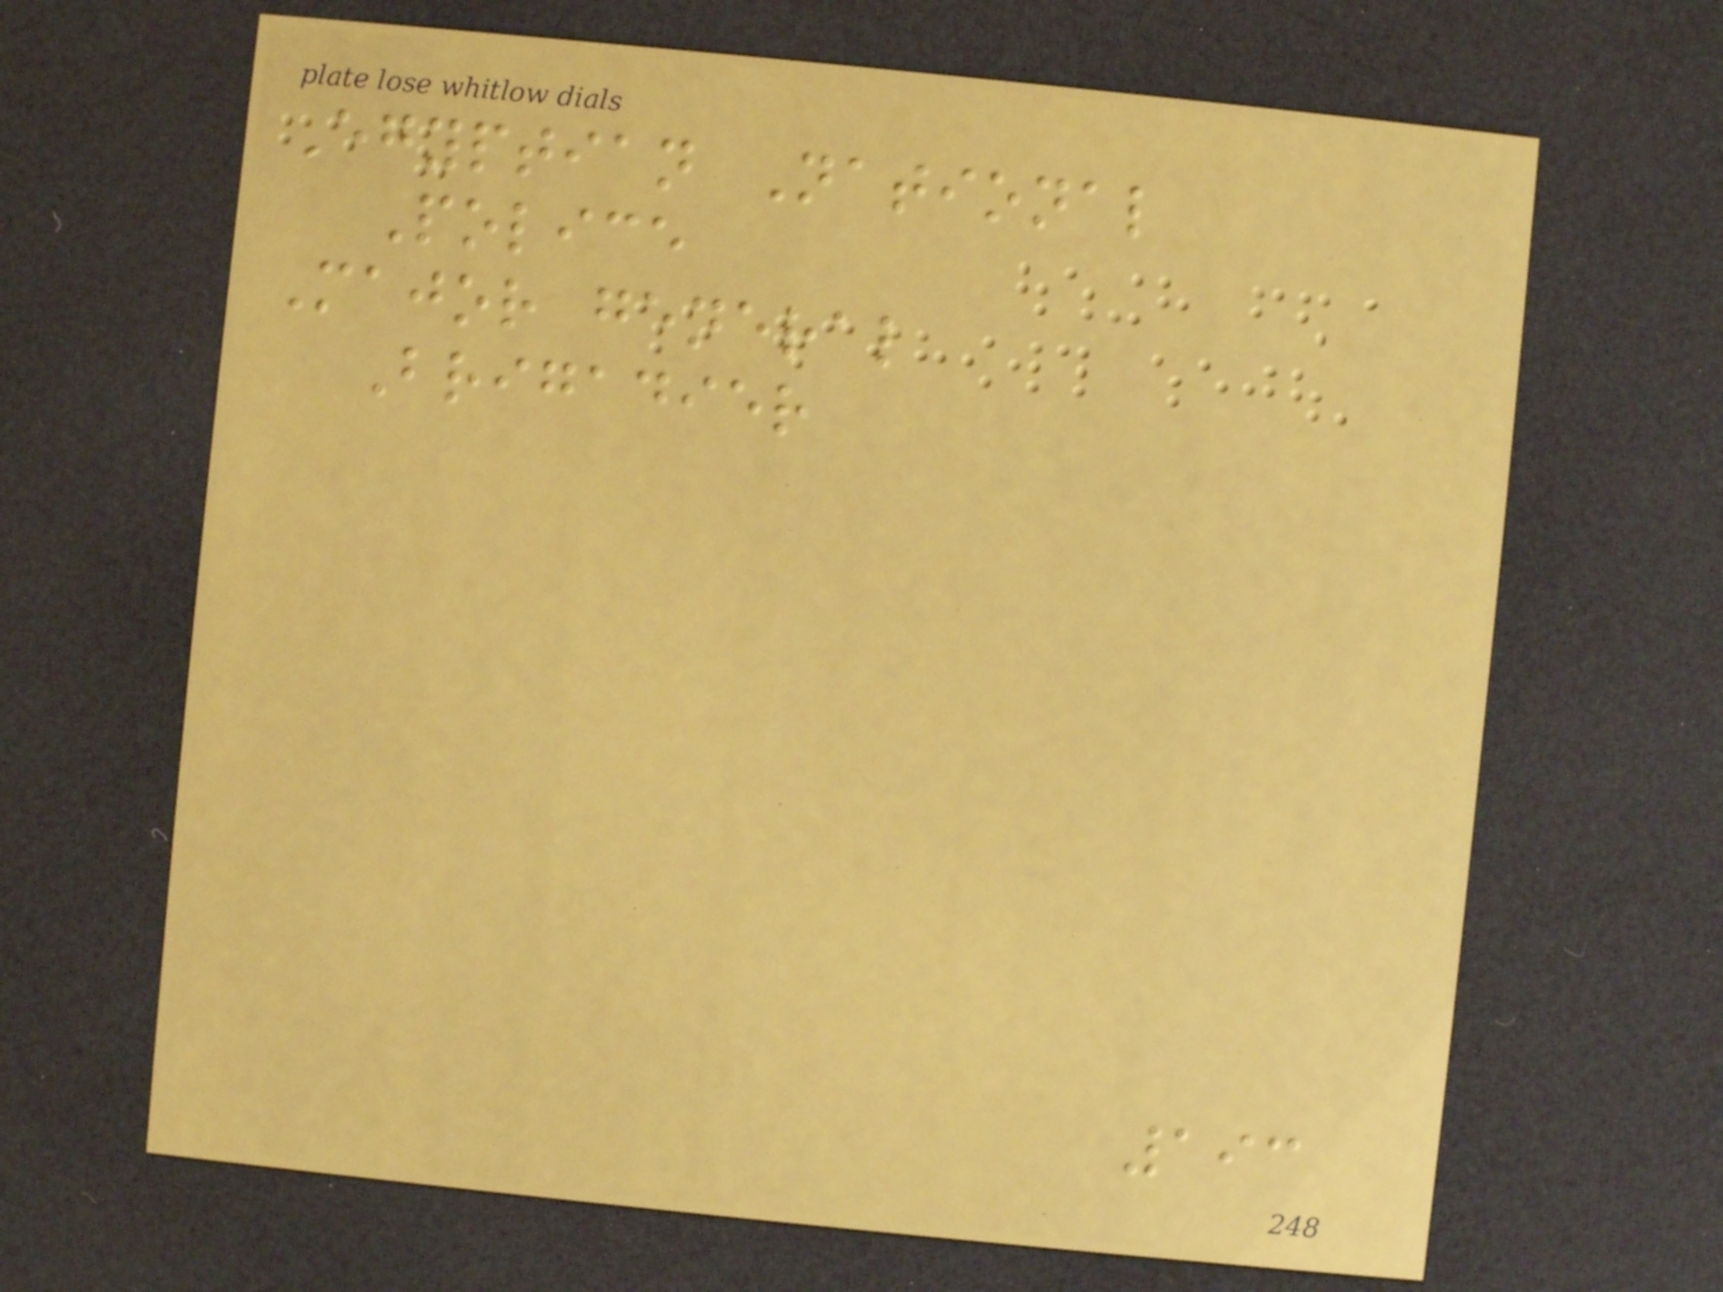Egyptian National
Police
Major general
Brigadier
193
